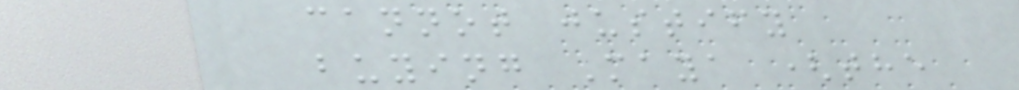cannot justify
buying Maya (the
